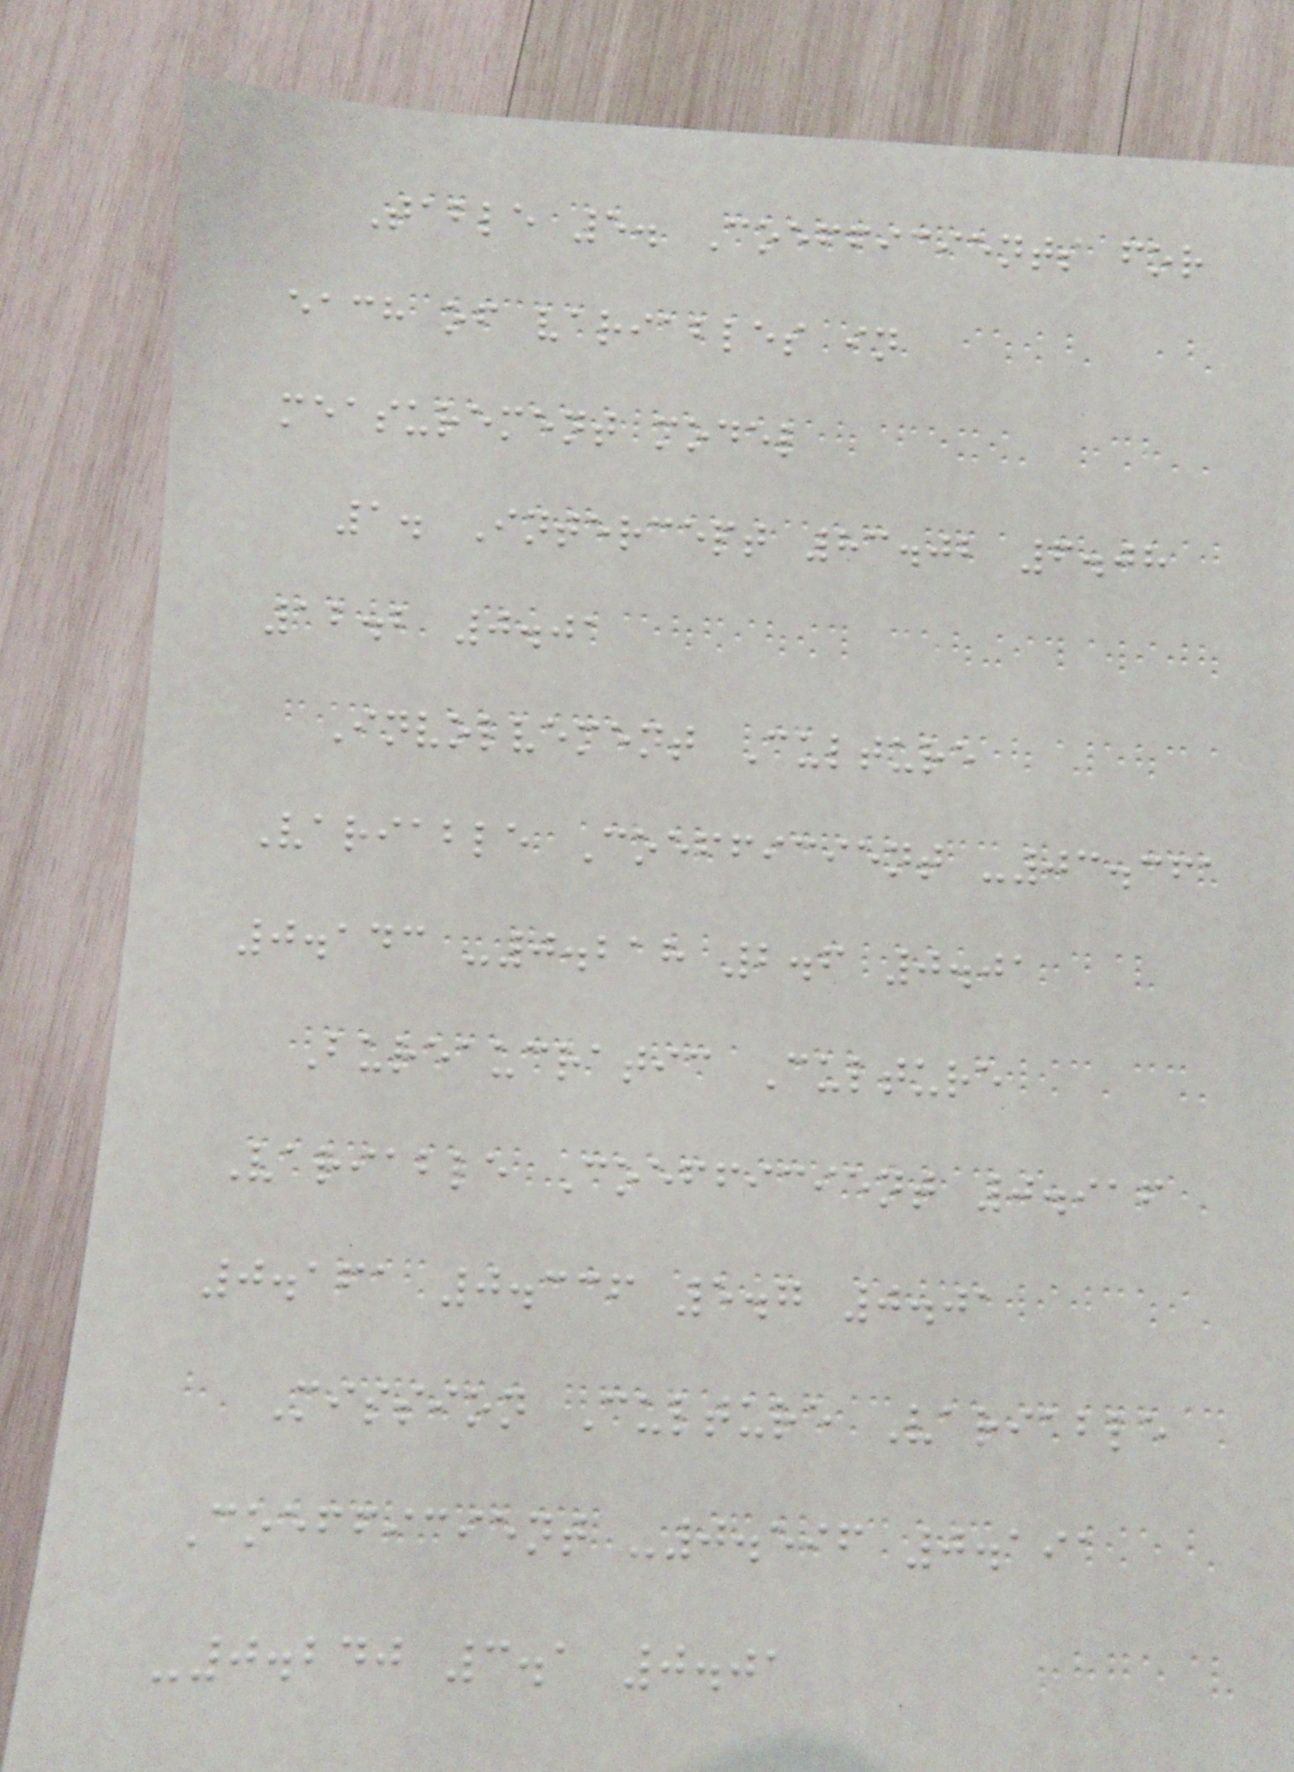Table 5. Coefficients for
each of variables in
measurement model
1. Intercept 83.02 6.08
12.2 0.01
Involvement Culture
Variable Coefficient -03.361
0.143 -0.218 2.6 0.01
Bureaucratic Culture
Variable Coefficient 0.916
0.161 0.336 5.7 0.01
Mission Culture Variable
Coefficient -0.596 0.191
-0.240 3.1 0.01
